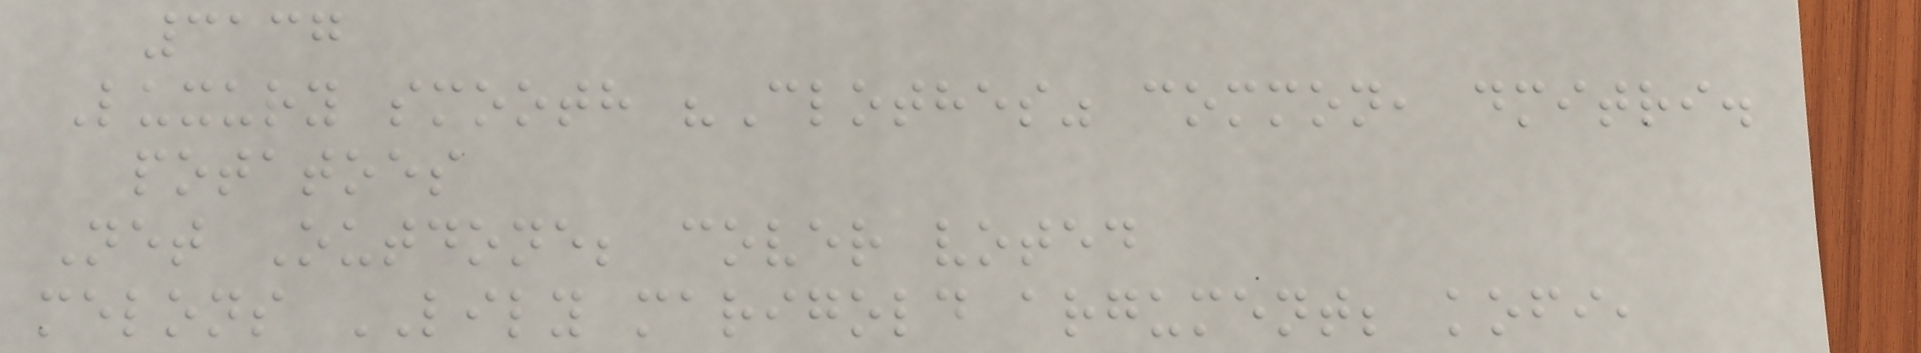3137
Luxury smooth "Clothes" common, dmitri.
potatoes
Net Outdone; cover voted
melons LILY marigold argument; kofi,
